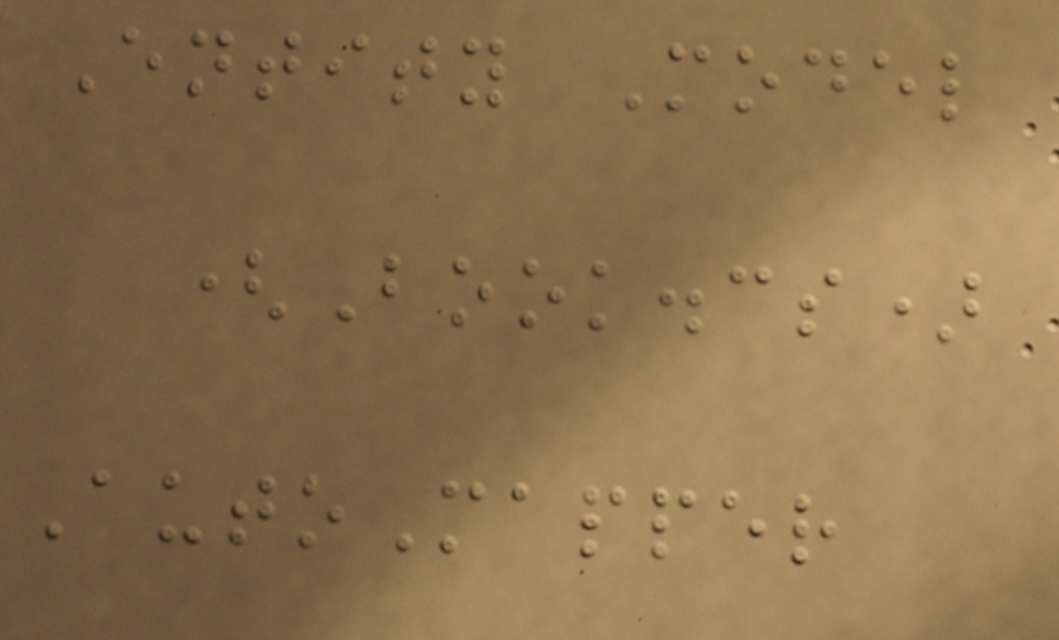Entity Model
(Book.cs)
AutoMapper
